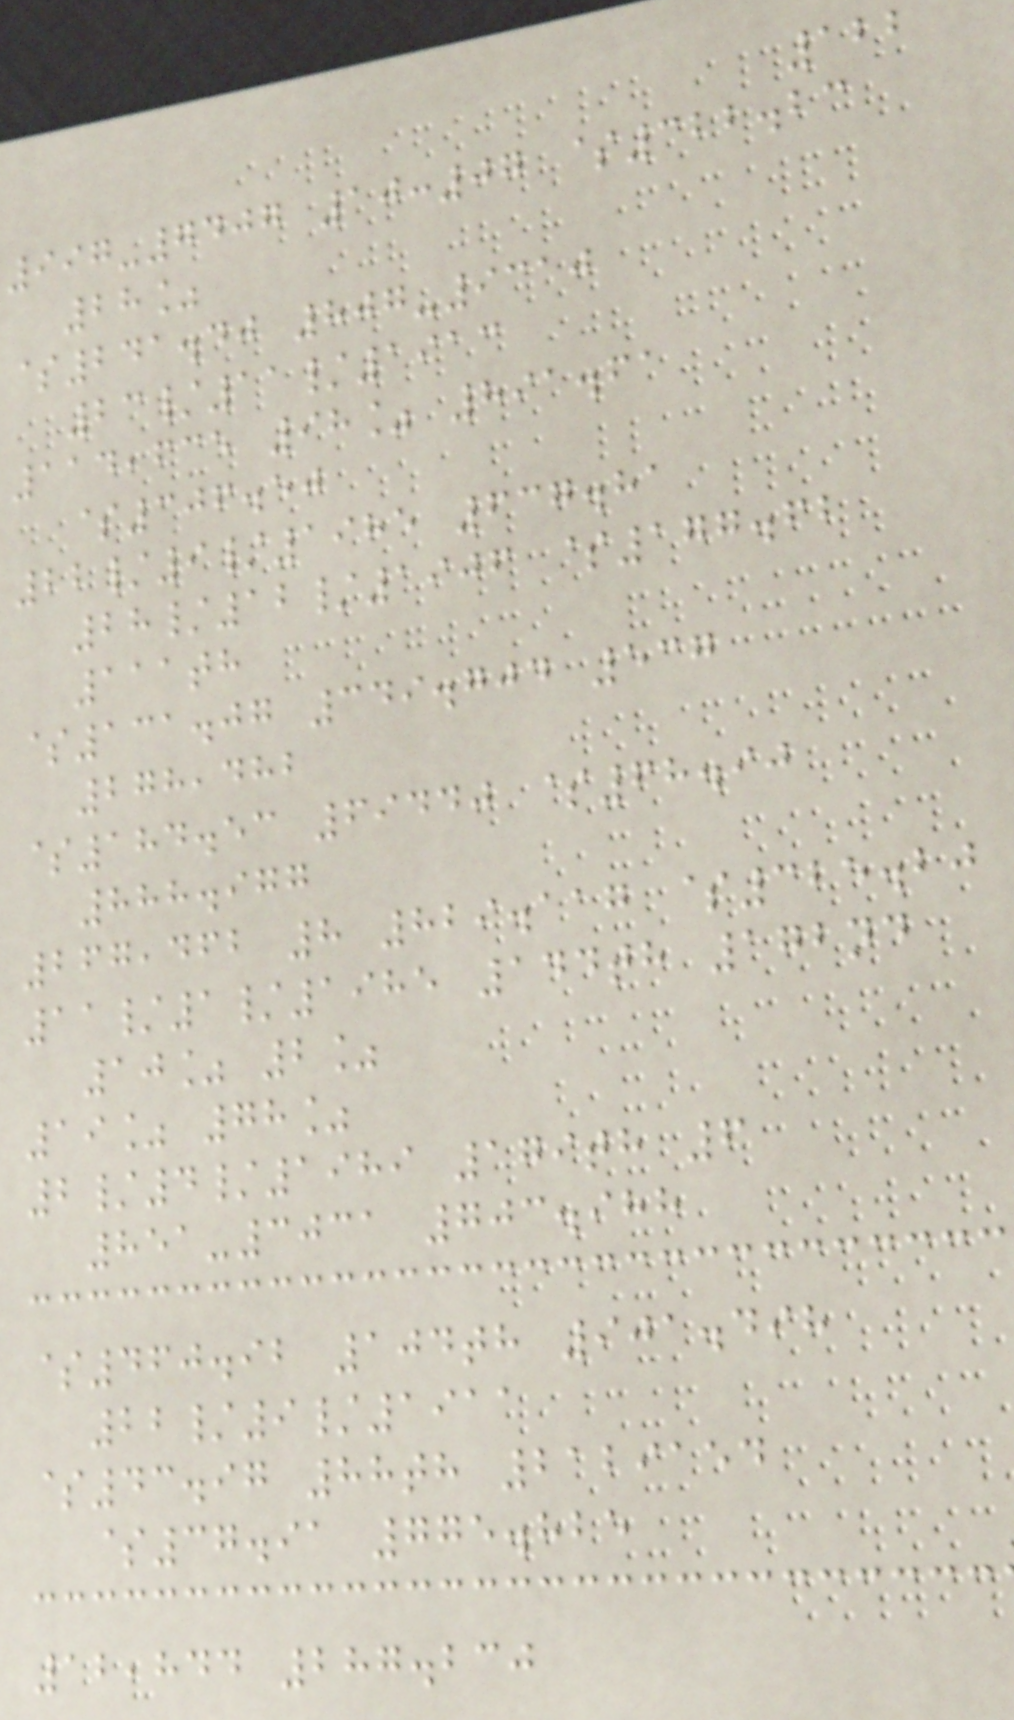122
997-7407 10:07 $322.23
28%
$241.40 807-9310
23/11/1913
114,635 98% 891.61
$306.50
22/9/1985 637.81
28/12/1906 $177.62
111th
$131.07 349.704 537
278,482
$184.53 69440 $68.90
888.977
267,462 8 829.117 $325.20
11/1/1985 144th 172nd
10% 2%
19% 78%
2/4/1989 179th 6
851-3031 703.988
$460.92 104th 901.498
22/9/1911
$43.97 88th 2129154
$37.91 775.825
12,844 287.230
